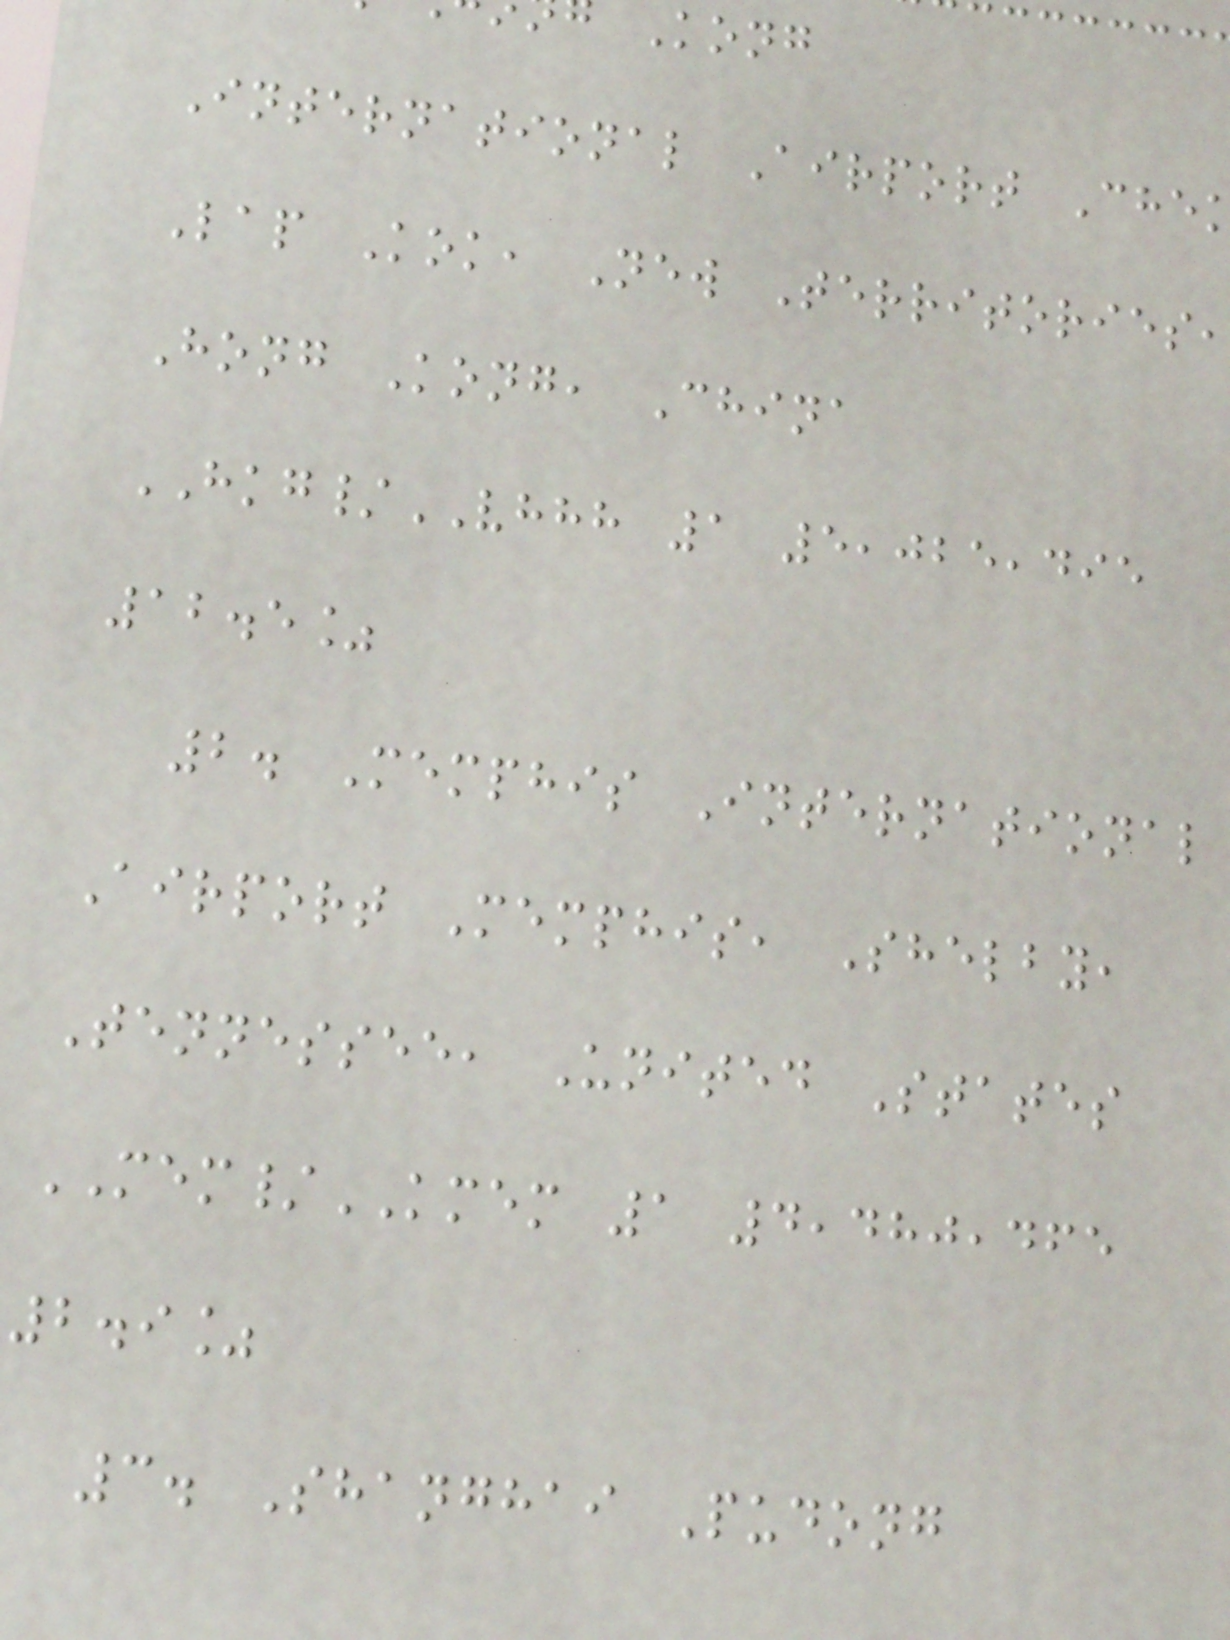Kong
International Airport Che
Lap Kok, New Territories,
Hong Kong, China
HKG/VHHH 1 5,025,495
12.5%
2. Memphis International
Airport Memphis, Shelby,
Tennessee, United States
MEM/KMEM 1 4,480,465
2.9%
3. Shanghai Pudong
